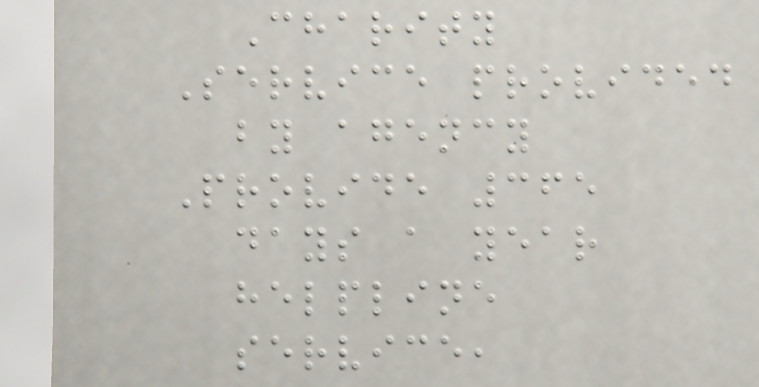Charity
Service provided
by agency
Provide 365
days a year
helpline
service,
